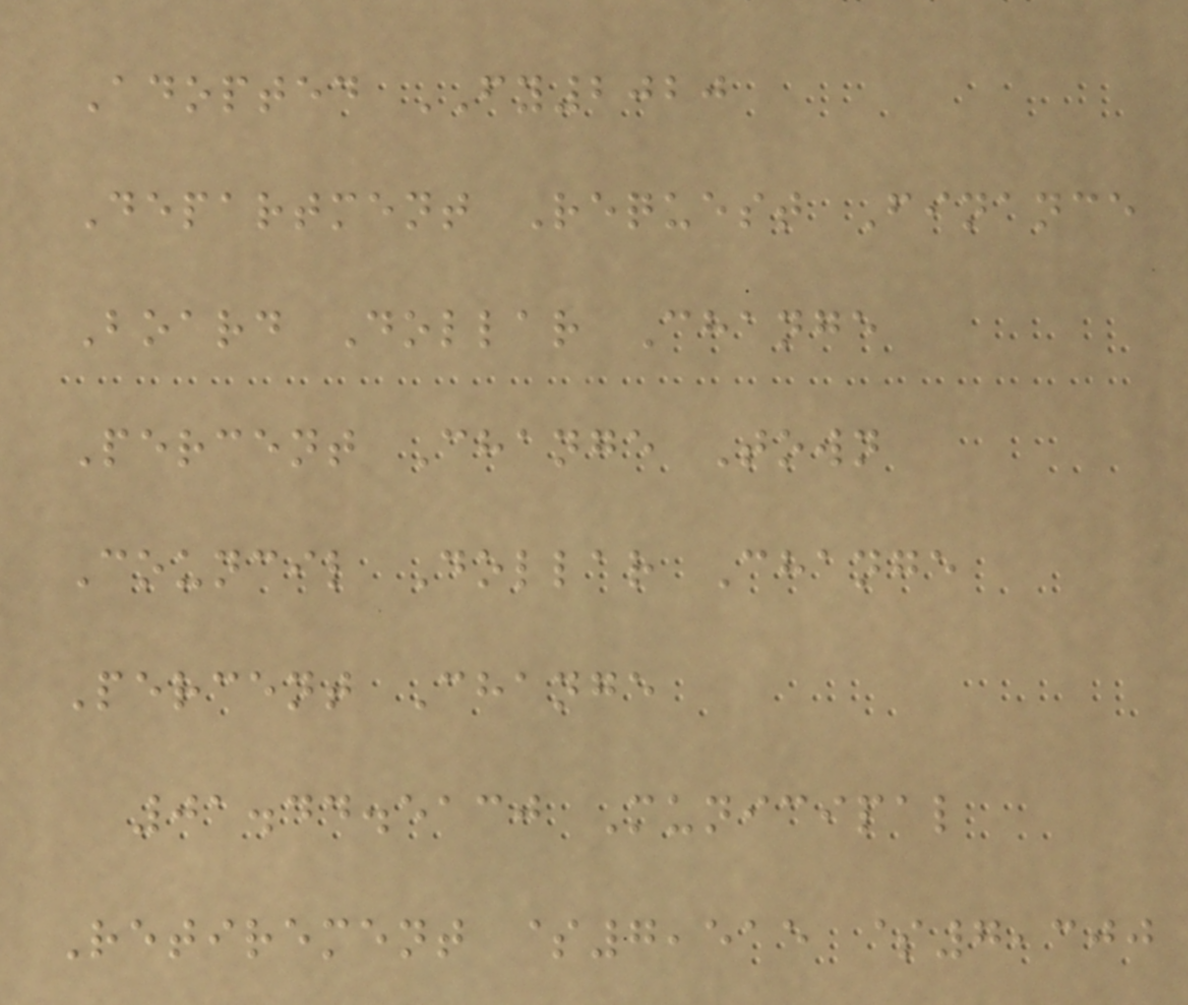Adopted FY2020
Department Request Finance
Board Dollar Change
Percent Change Town
Council Dollar Change
Percent Change
01.44.5130 Municipal
Retirement $7,515 $7,300
